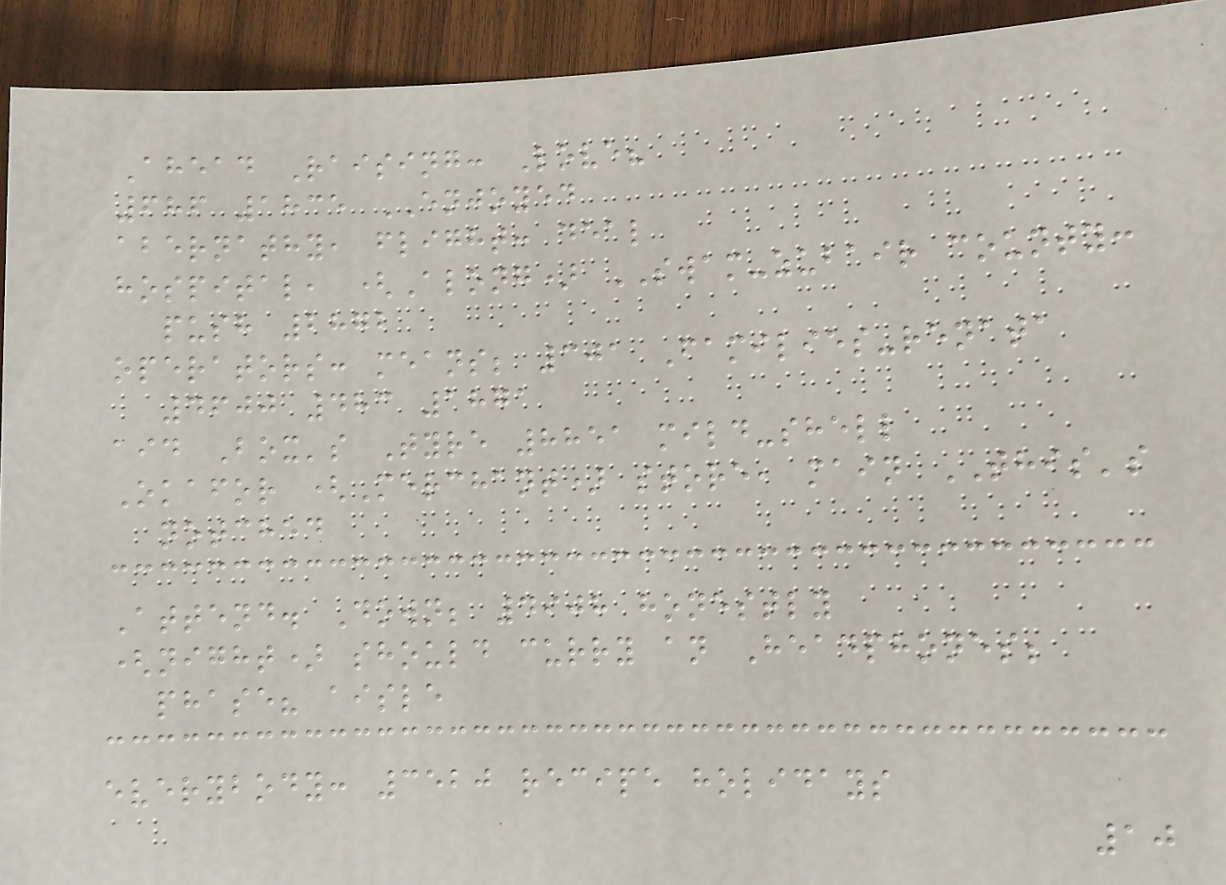Ahead Raising: Love?
686 1835 ENJOYED
abernathy, flight: deal
hospital, (Along) SWAM-zubair county:
push 2872
operators: means; 301 Families-renata
4600 483 1871
aid Box's Tyre 8851 mild-shell
Okafor (Merchant) store, main THIS's
notched
Attend. Down; 4908 honestly
(night) should curry an Headphones;
phase? aisle
everybody: 3520 recipe holidays
10
